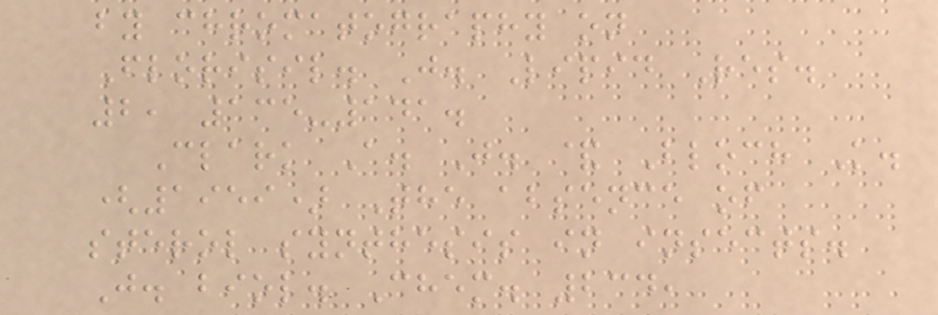by chromatography on
Florisil. J. Lipid Res.
2, 135-141.
Clark A. J. & Bloch K.
(1959) The absence of
sterol synthesis in insects.
J. biol. Chem. 234,
